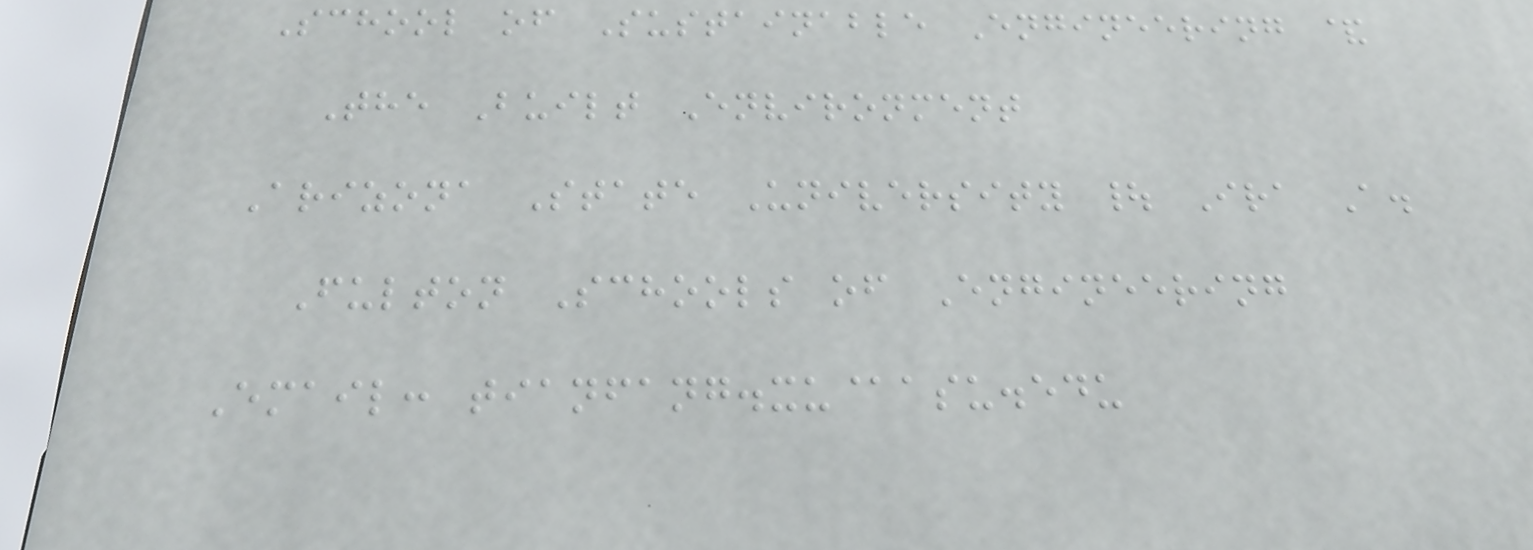School of Sustainable Engineering &
The Built Environment
Arizona State University | Ira A.
Fulton Schools of Engineering
Email: tianfang.xu@asu.edu
